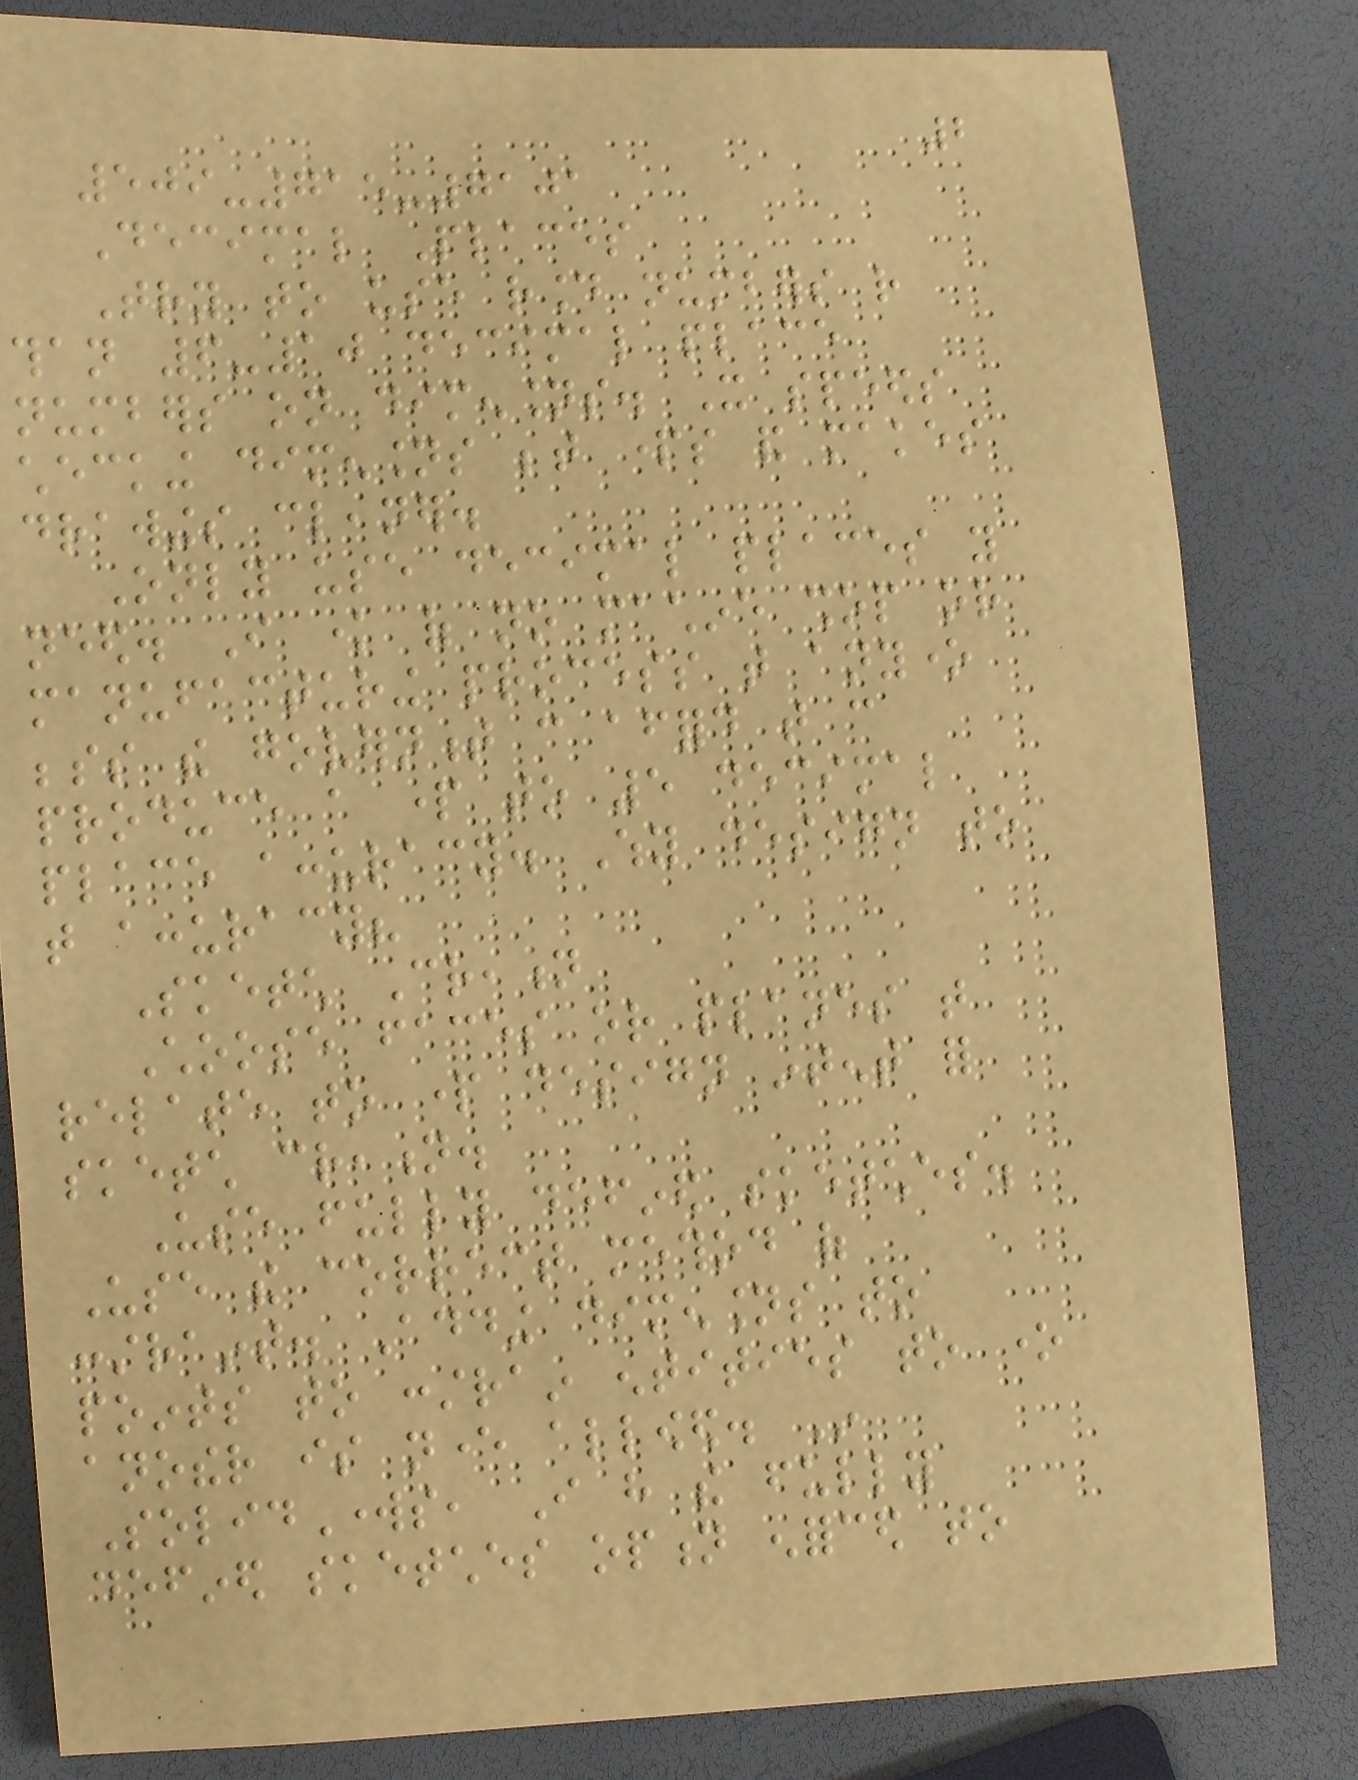2
509-715-7101
Decimal Places
Try to use round numbers rather
than 6-10 decimal place
numbers on dimensions. It speeds
checking dimensions between parts and makes
drawings cleaner.
Only use decimal places you
need. I know of no machine shop or
manufacturing process that anyone
besides the government can afford that can
produce a part to 5 decimal
place accuracy. Why design to
that accuracy?
Sketch Creation
Choose faces or planes that
relate to part design intent for
sketch creation.
Use fully defined sketches.
Use the correct method of
constraint. Adding dimensions to
points to constrain entities to one
another is never allowed. In
SolidWorks, I have the fully
defined sketches option enforced to
